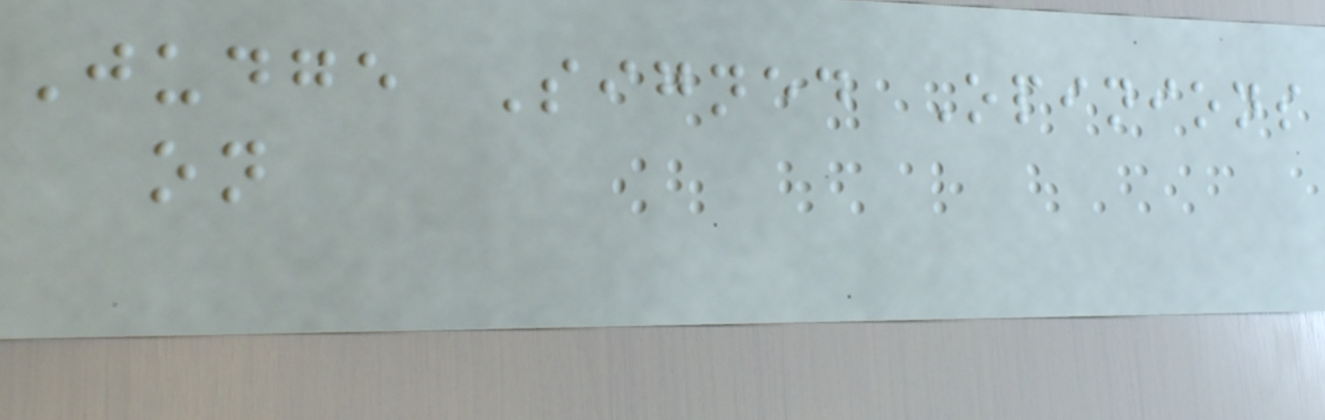Judge Signed Opinions
on
